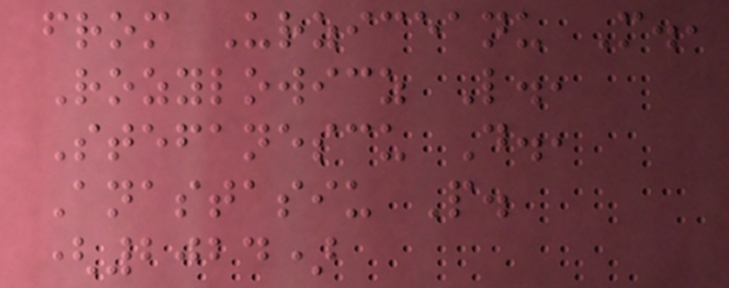from Urziceanu M.,
Rozylowicz L.,
Stefanescu D.,
Anastasiu P.
(2024)
